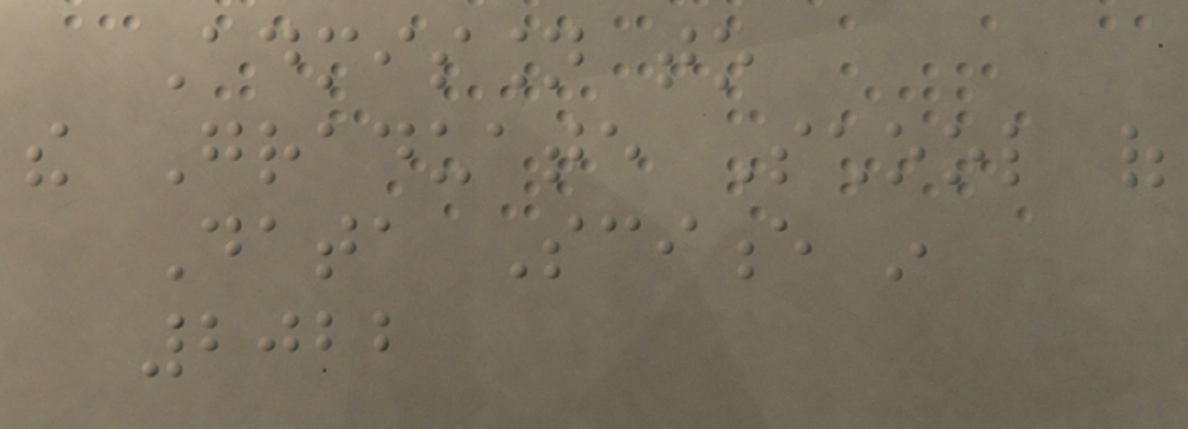Admission to
the Graduate School of
Data Science in
2022
